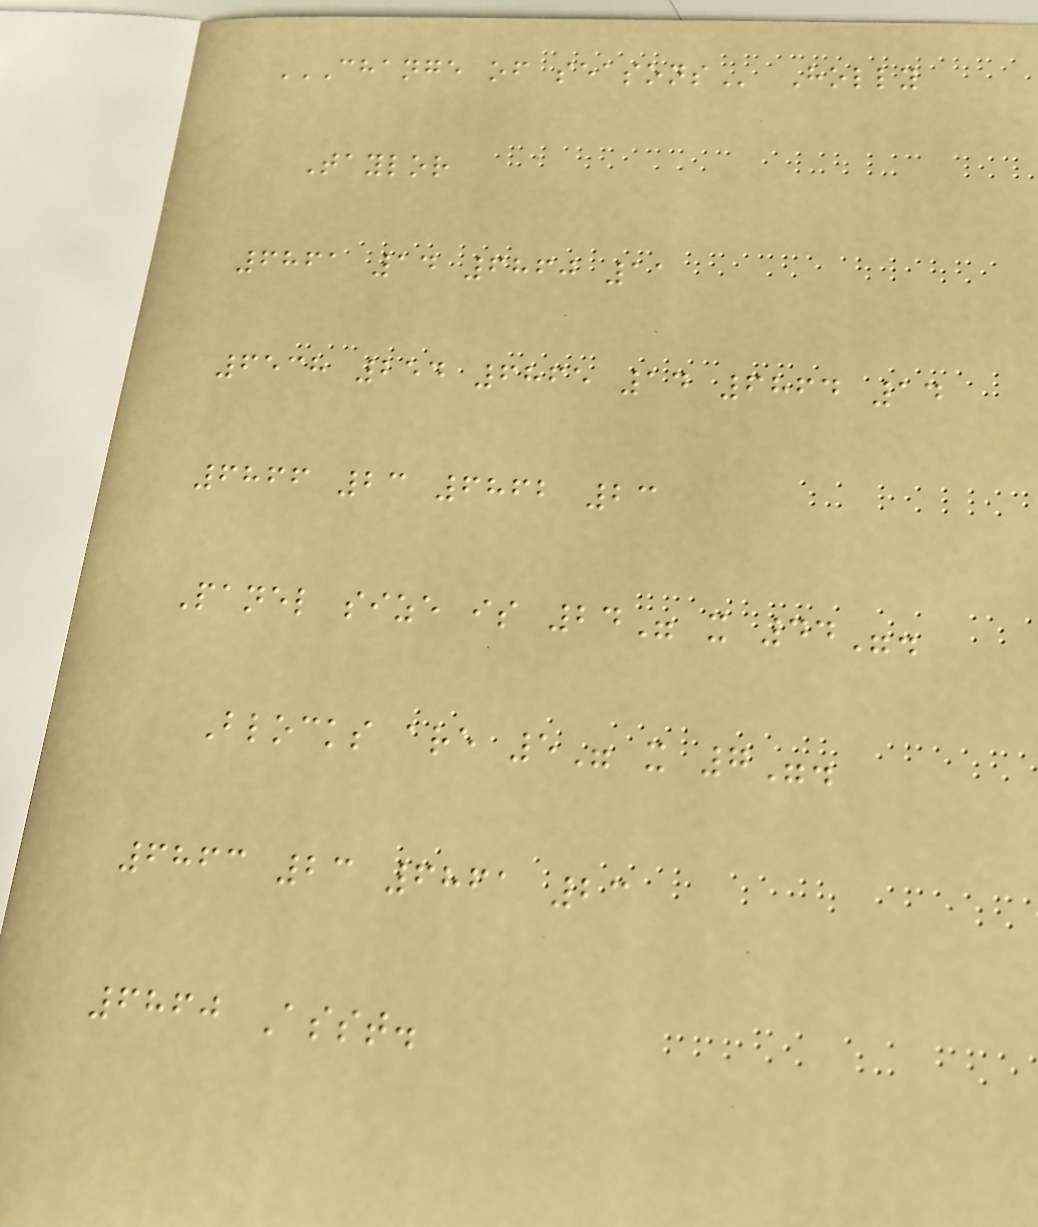CHANGE OF SEASONS Holly
Taylor
6861 14 6860 11
6538 254 6865 14 6864 14
6866 23 6862 23
Panel size is 24" x 44".
Blocks are 5" x 7".
6863 23 6861 23
6860 Asst.
